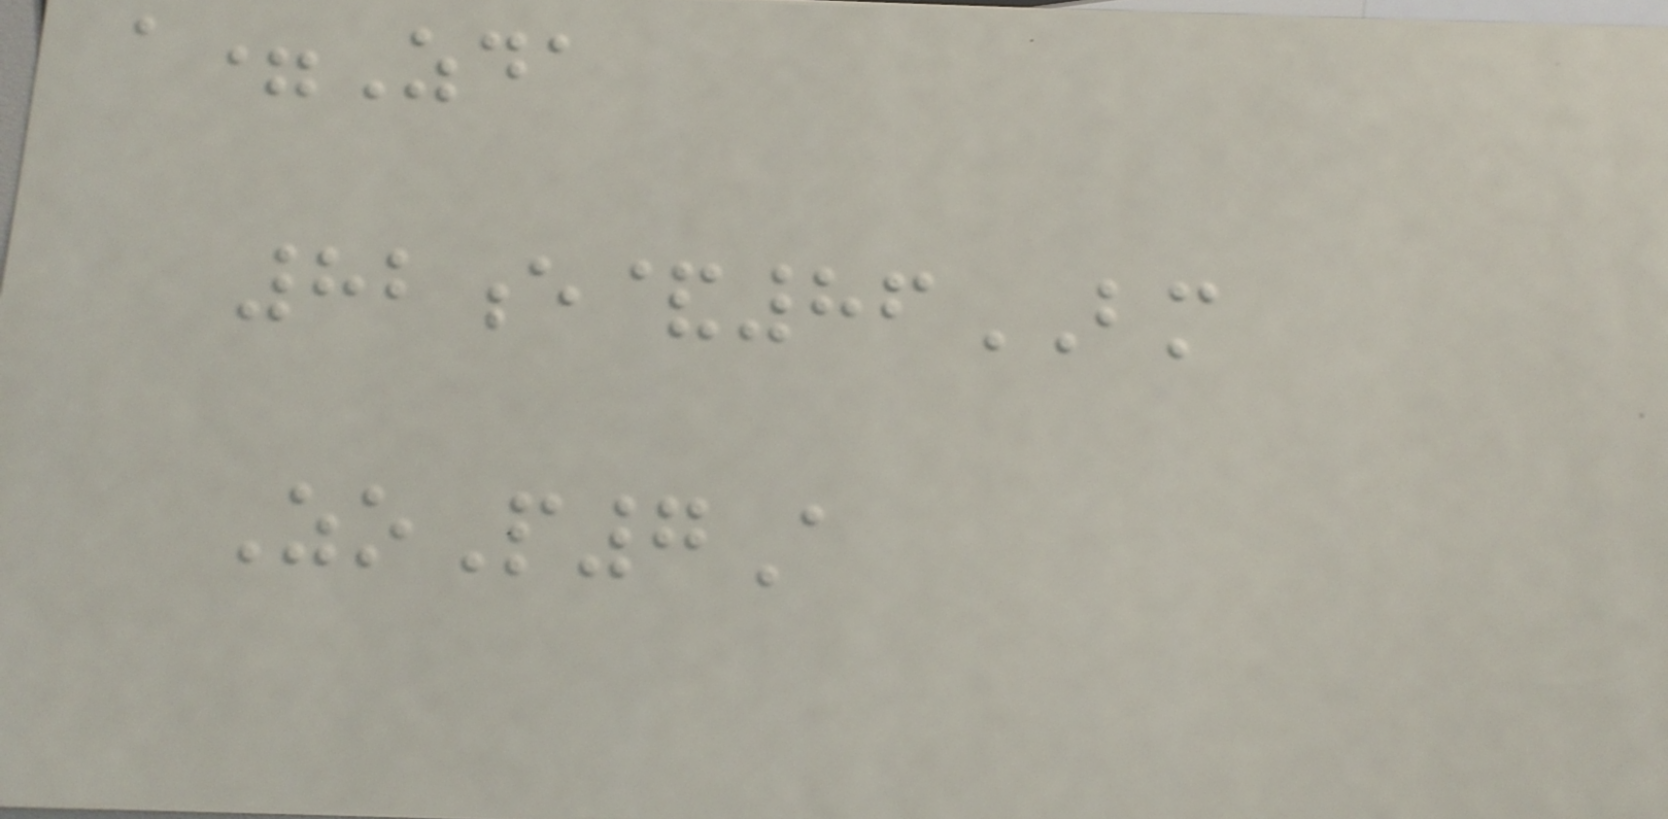a=Zda
82e&86BM
ZoP7A
